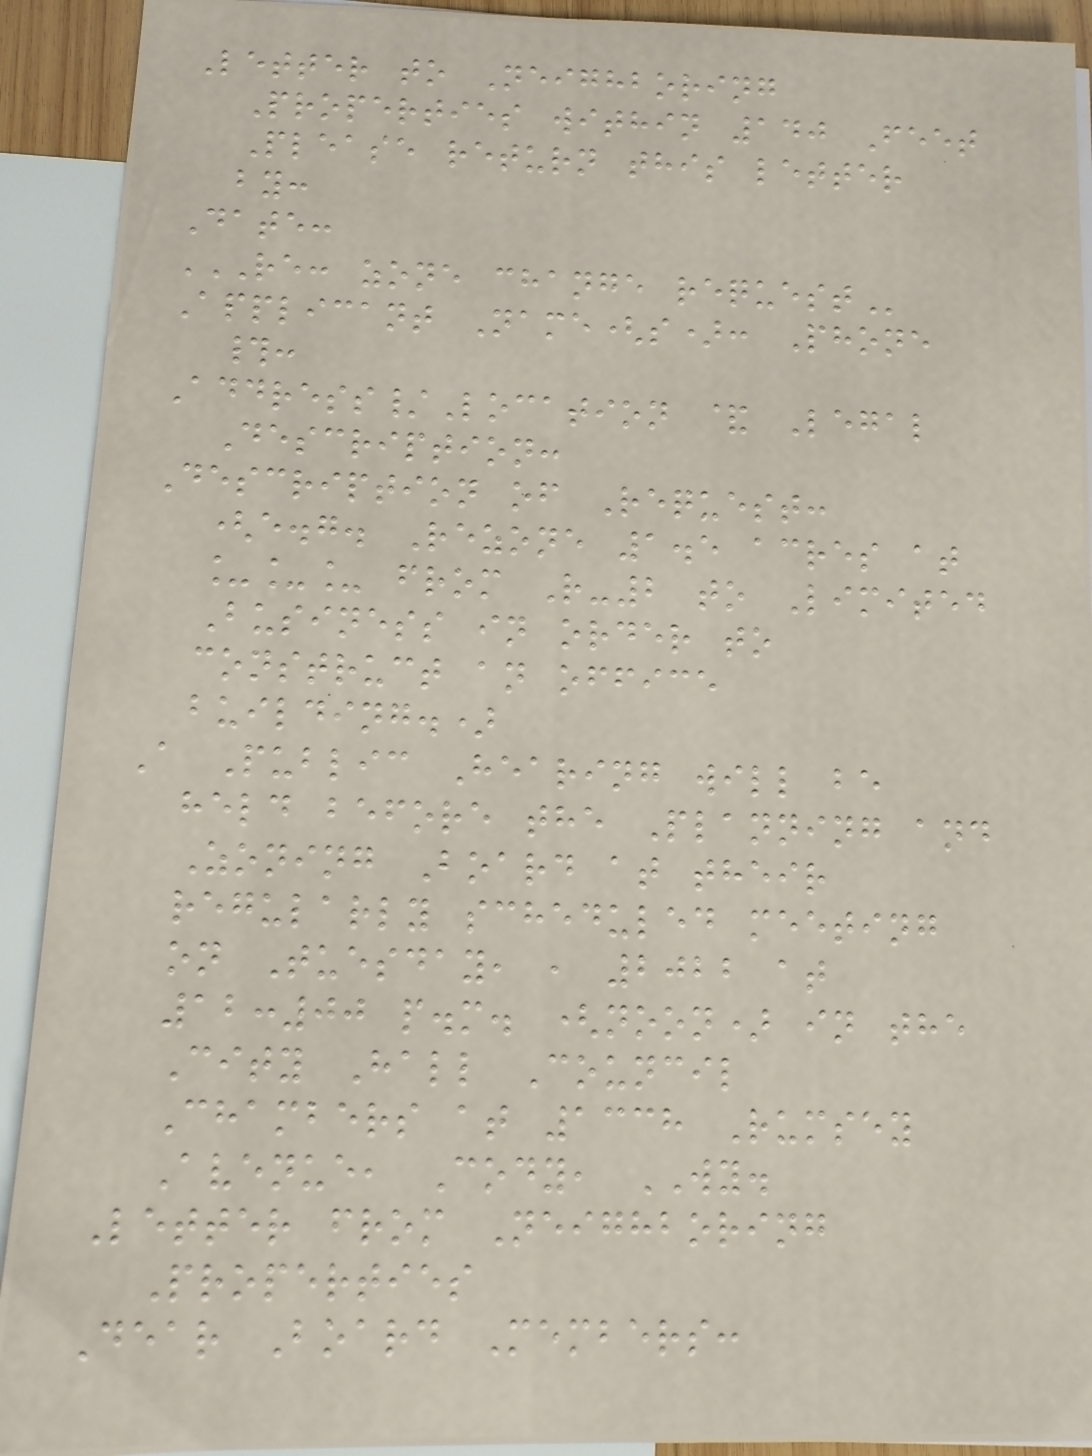Letter to Neighboring
Properties within 140 Feet
Please return this letter
by:
Date:
RE: ZONE CHANGE REQUEST
Applicant Name(s): Phone
#:
Address/Location & Legal
Description:
Description of Request:
(e.g. Rezone 1.5 acres at
___ from R-2 to Limited
Business in order to
construct an office
building.)
A Public Hearing will be
held before the Planning and
Zoning Board at their
regularly scheduled meeting
on Tuesday, , 2022 at
12:00 p.m. (noon) in the
City Hall Council
Chambers at 1338 Rumsey
Avenue, Cody, WY.
Letter from Neighboring
Properties
Dear Board Members:
